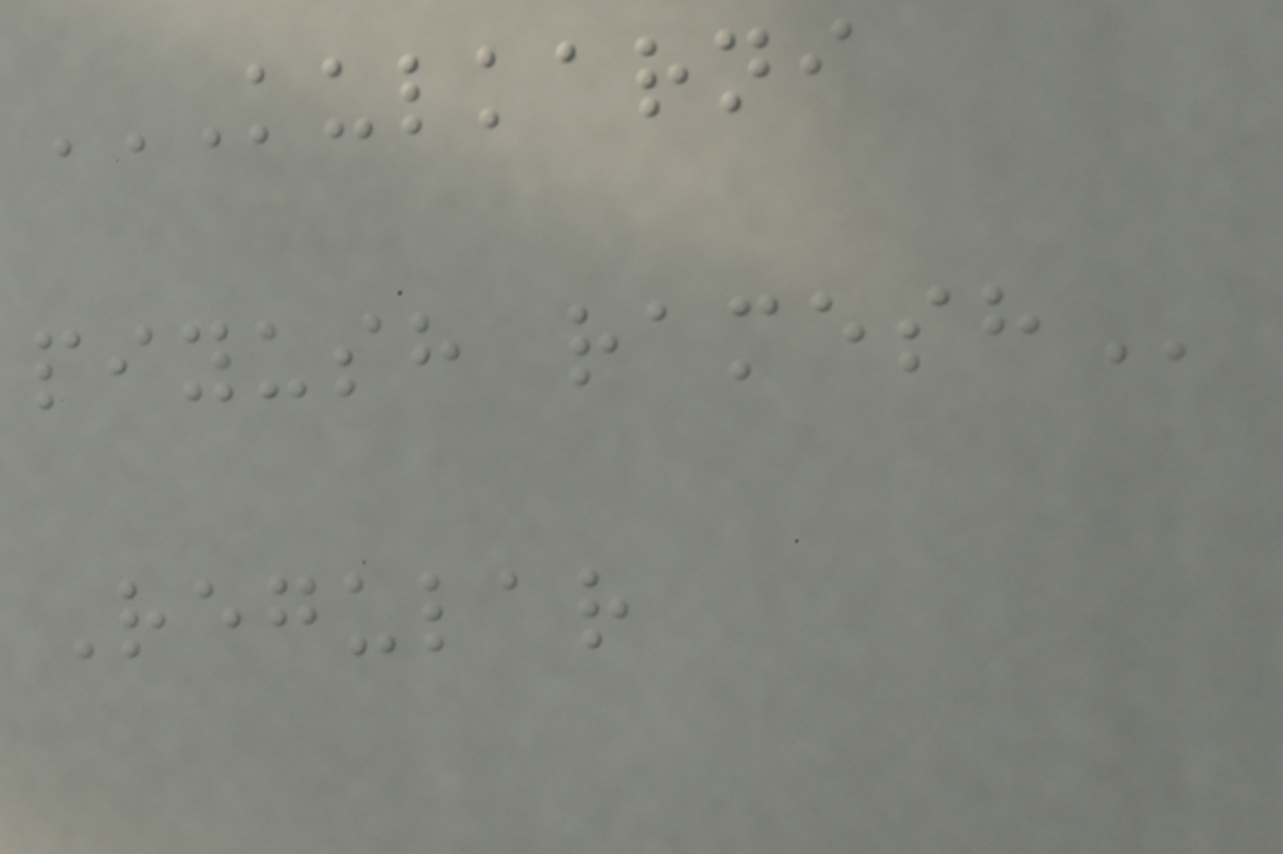KULKARNI
PIYUSH RAMESH
Regular
